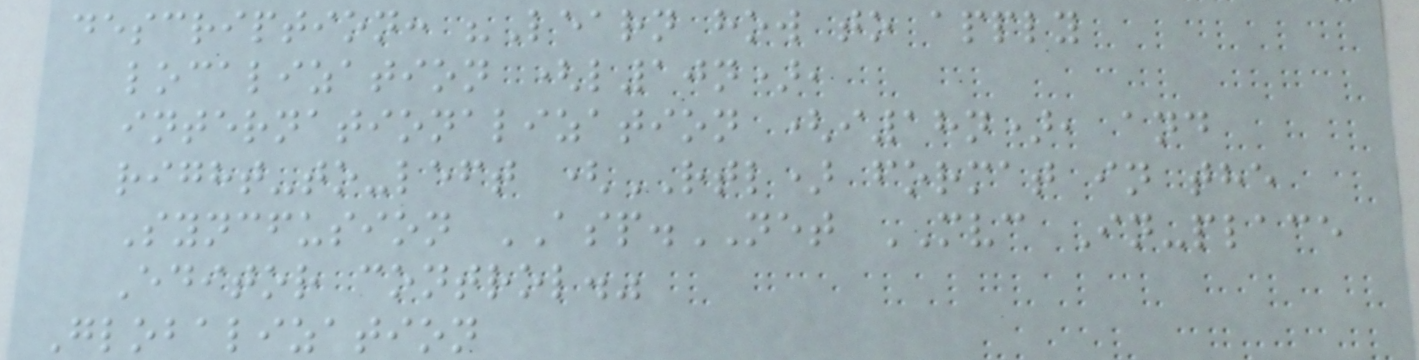description: "Learn how to apply
localization (l10n),
internationalization (i18n), and
right-to-left (RTL) format in the
Syncfusion ASP.NET MVC In-place
Editor control."
Globalization
